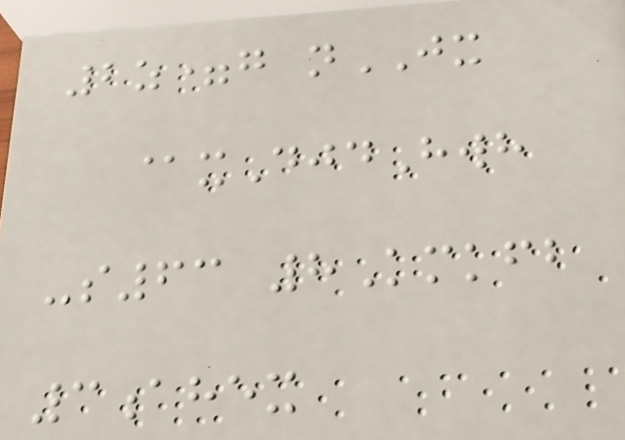2z=g nJX
@xDjdHwh
-s63 8Kmkfb
3ahex
